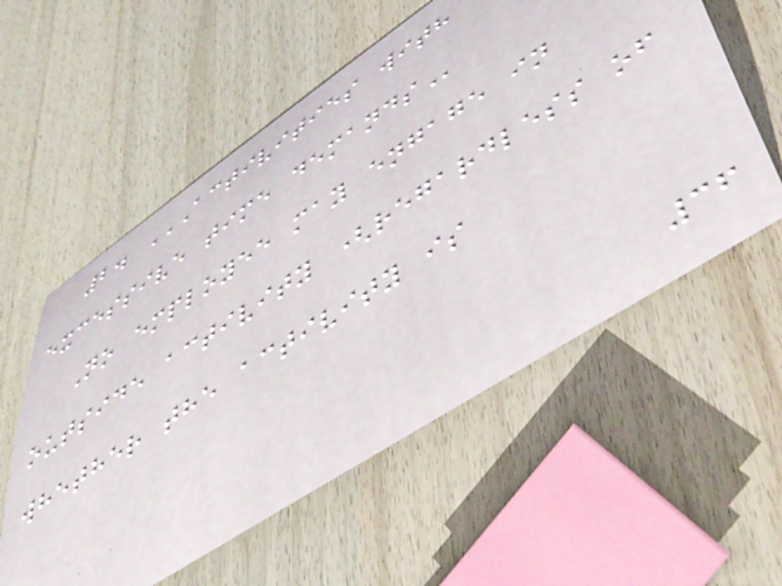2. ACTIVITIES WITH
EXCESSIVE TIME DEMANDS
No employee may engage in
outside activity (regardless of
whether the activity is
36
